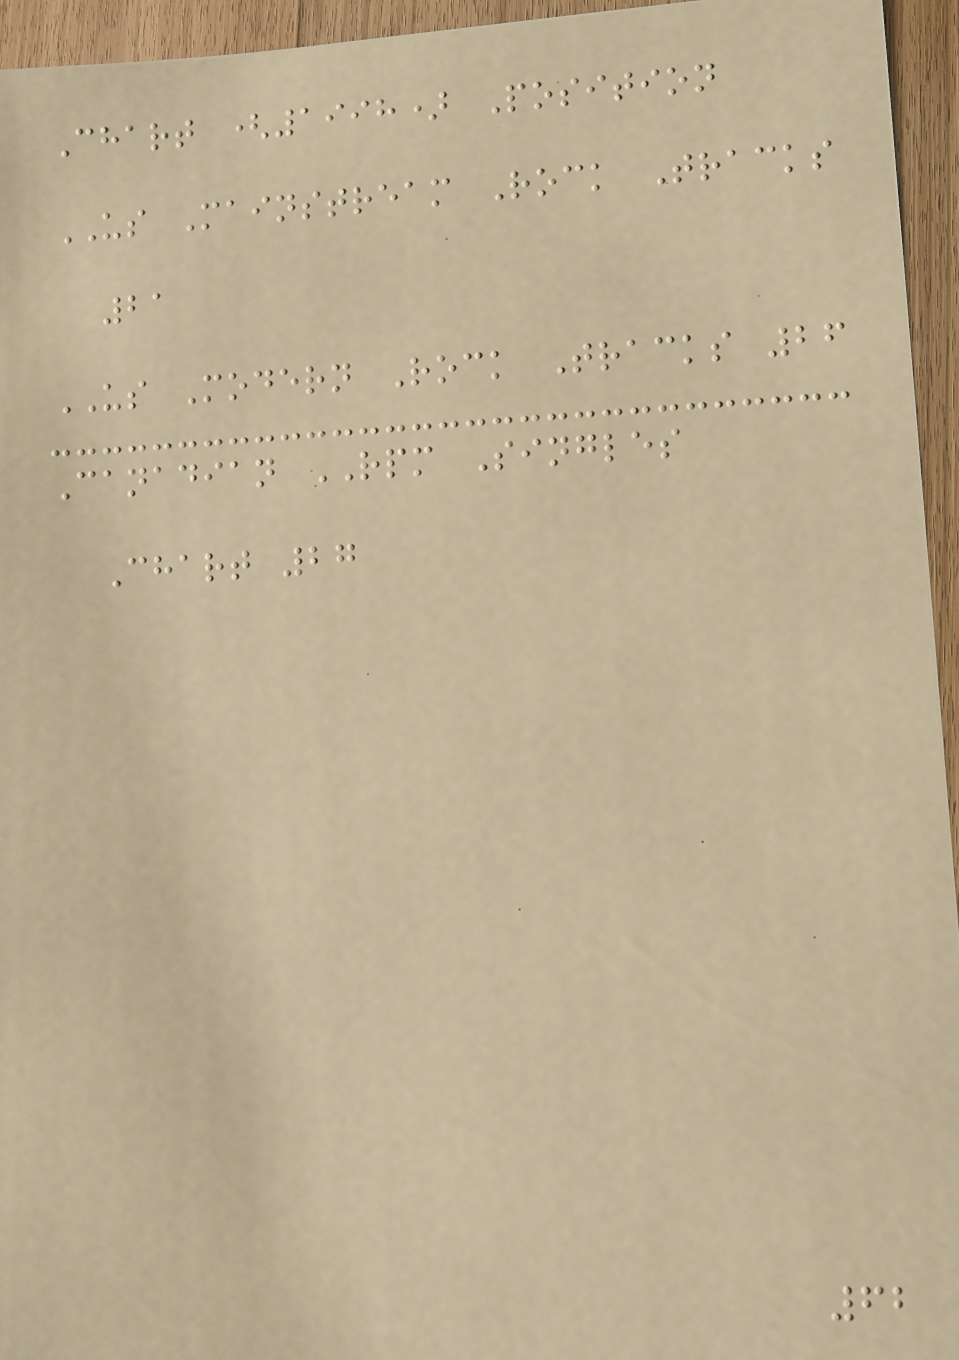Chart (1998) Position
US Mainstream Rock Tracks
21
US Modern Rock Tracks 26
Canadian RPM Singles
Chart 27
62
